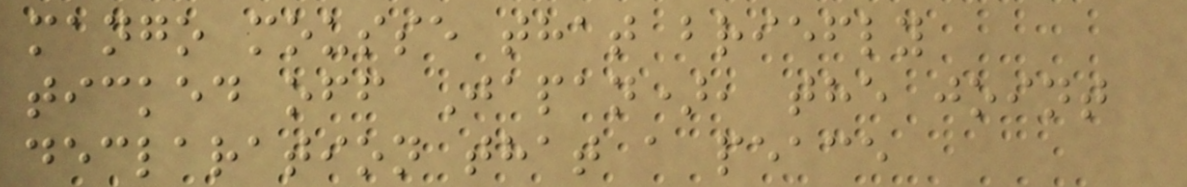mango mousse that briefly
ticked off Japan), the joint
declaration that a peace
